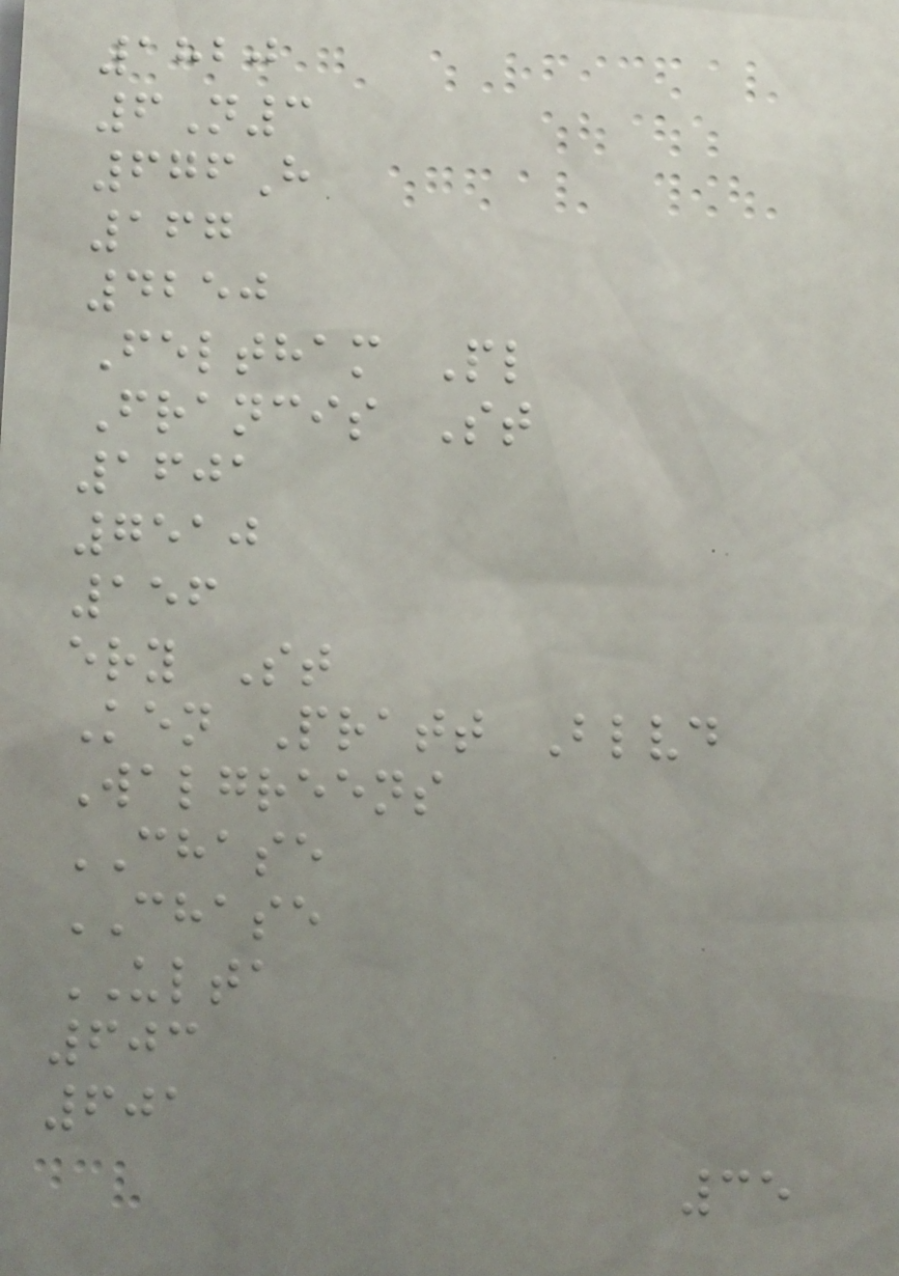1820
6N3
676H
167
4250
Feltham Pl
Francis St
1601
7510
156
ery St
Ken Pratt Blvd
Walgreens
CHASE
CHASE
ULTA
603
601
35
